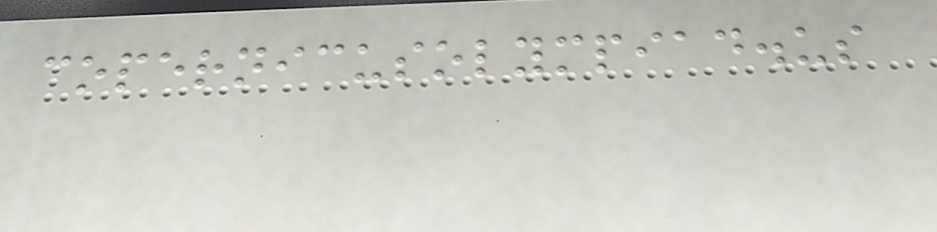copernicusolympiad.us
